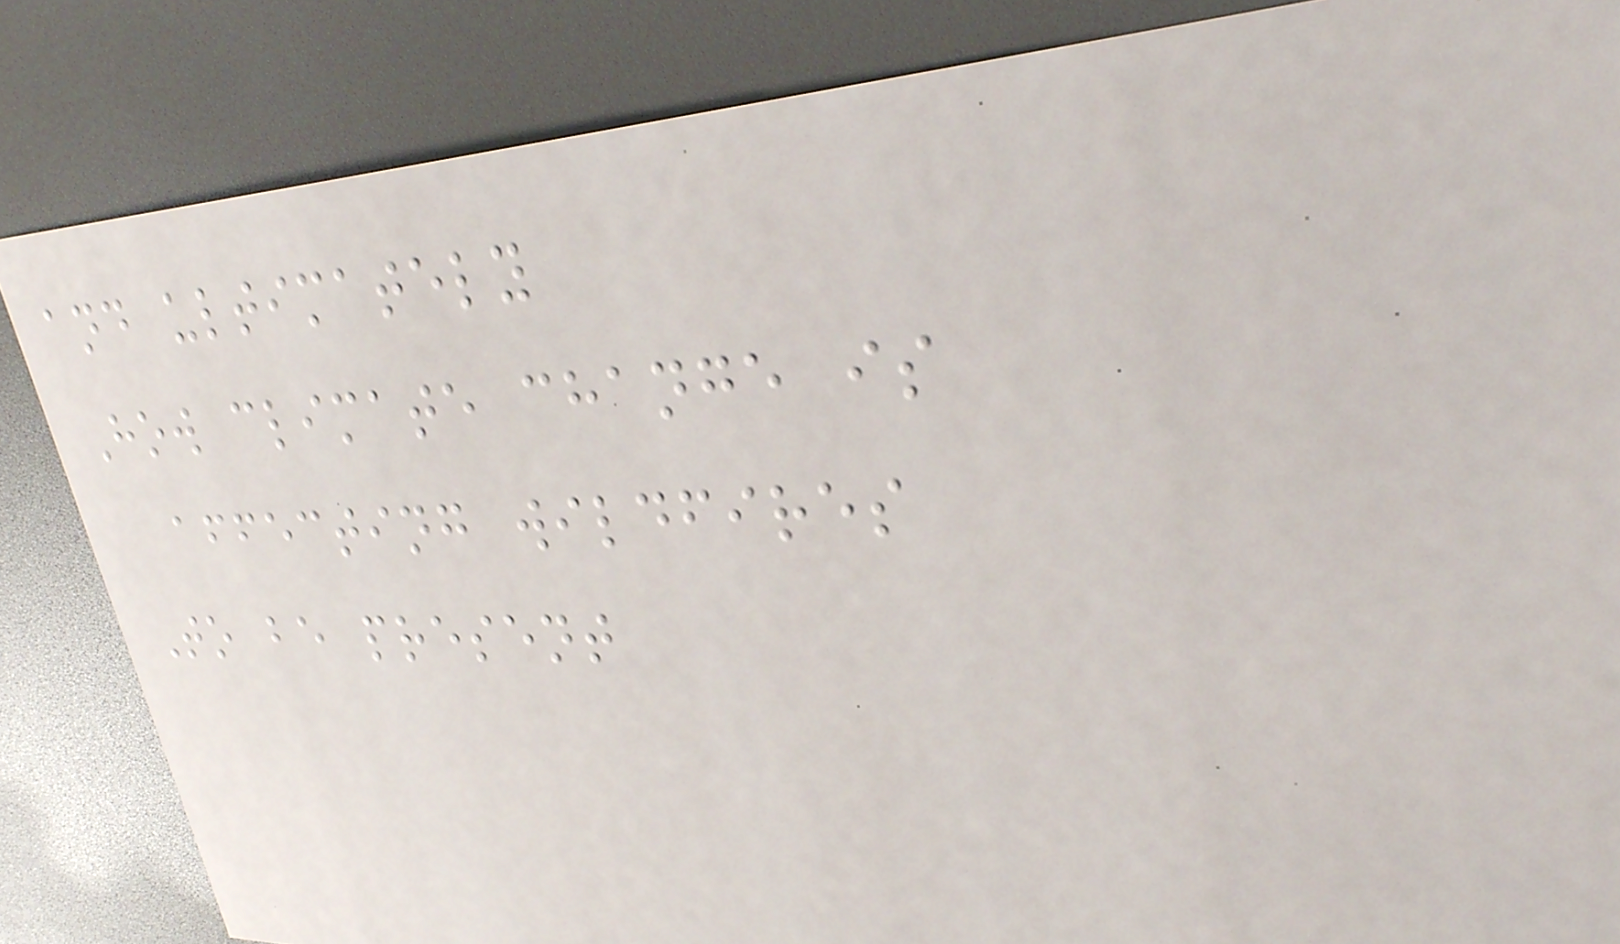and ultimately
How climate change is
affecting wildfires
To be present
